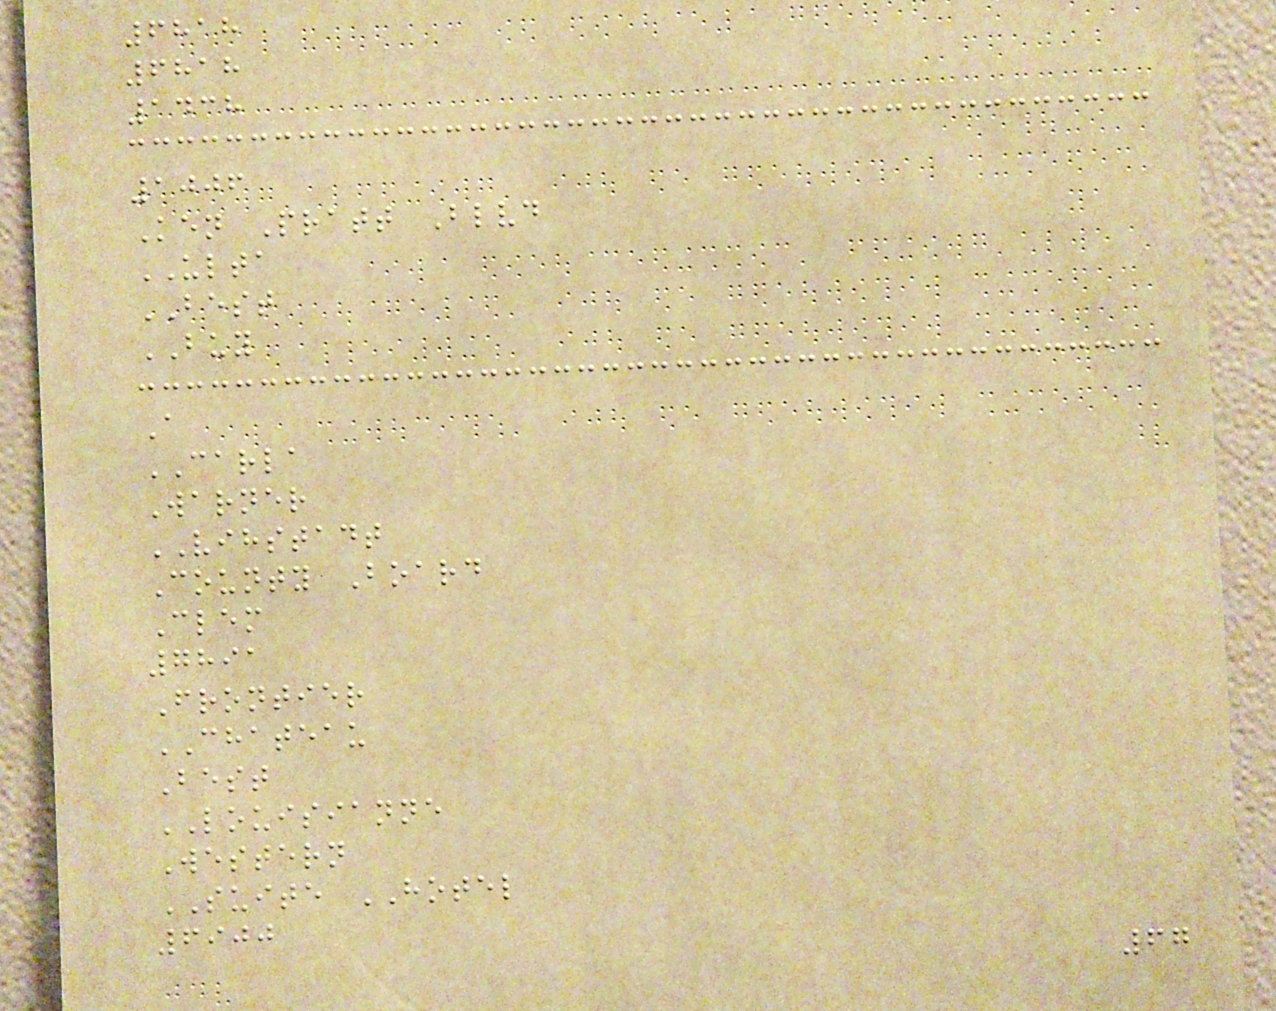6818
6818
1438
1006
Ken Pratt Blvd
ULTA
BEST
BUY
A
CARLA
Warner
VIHSTADT
County Board
Clem
7891
Frontier
CHATEAU
Best
LOUISIANNE
Western
SUITE HOTEL
6900
67
